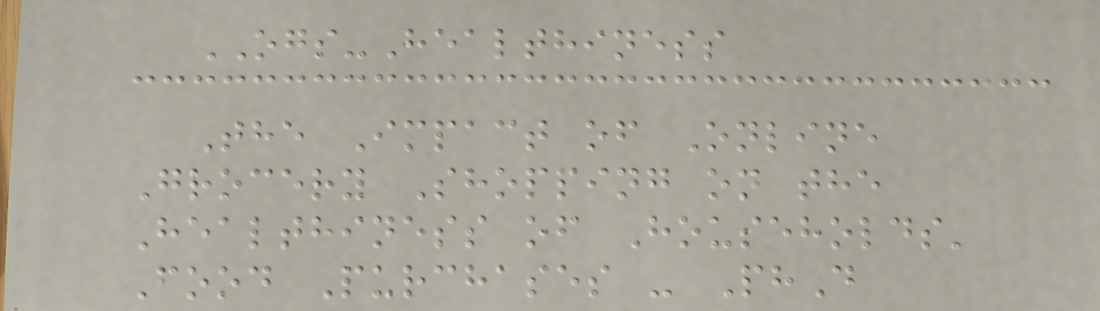OGS-Healthiness
The Impact of Online
Grocery Shopping on the
Healthiness of Households'
Food Purchases - PhD
